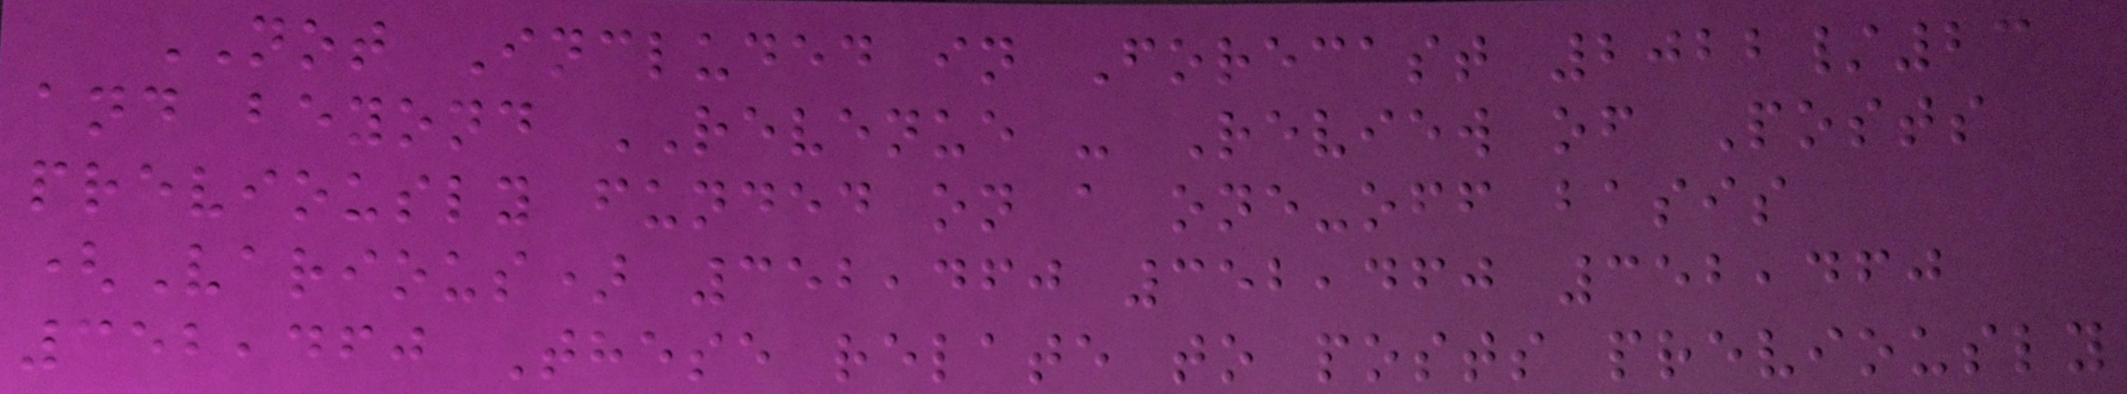NOT Included in Forecast 2022/23
and beyond REVENUE - Review of Posts
previously funded on a one-off basis
(Various) 352,460 352,460 352,460
352,460 These relate to posts previously
